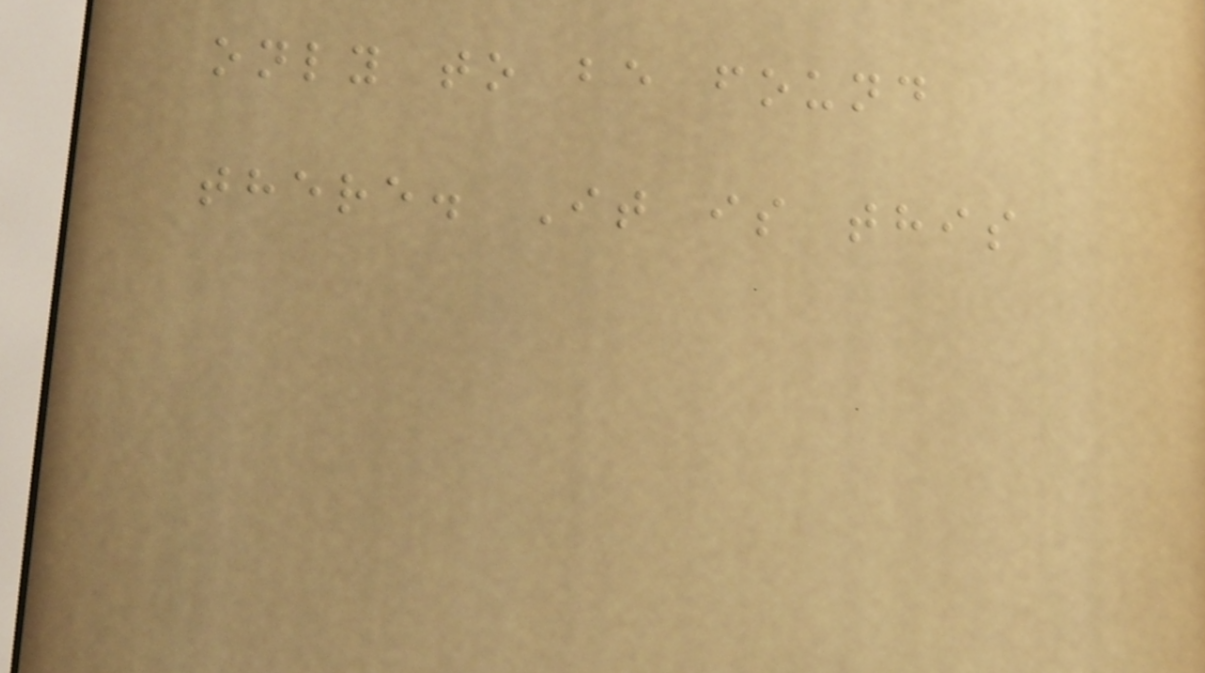only to be found
there. It is this
